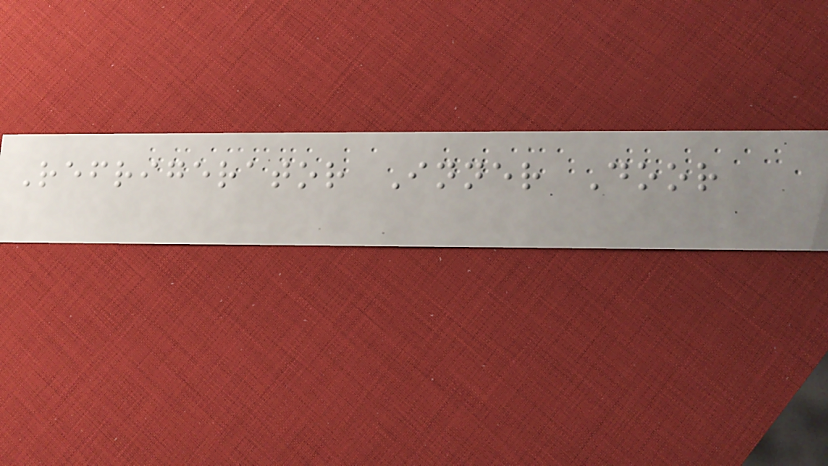Refrigerator Inner Door
